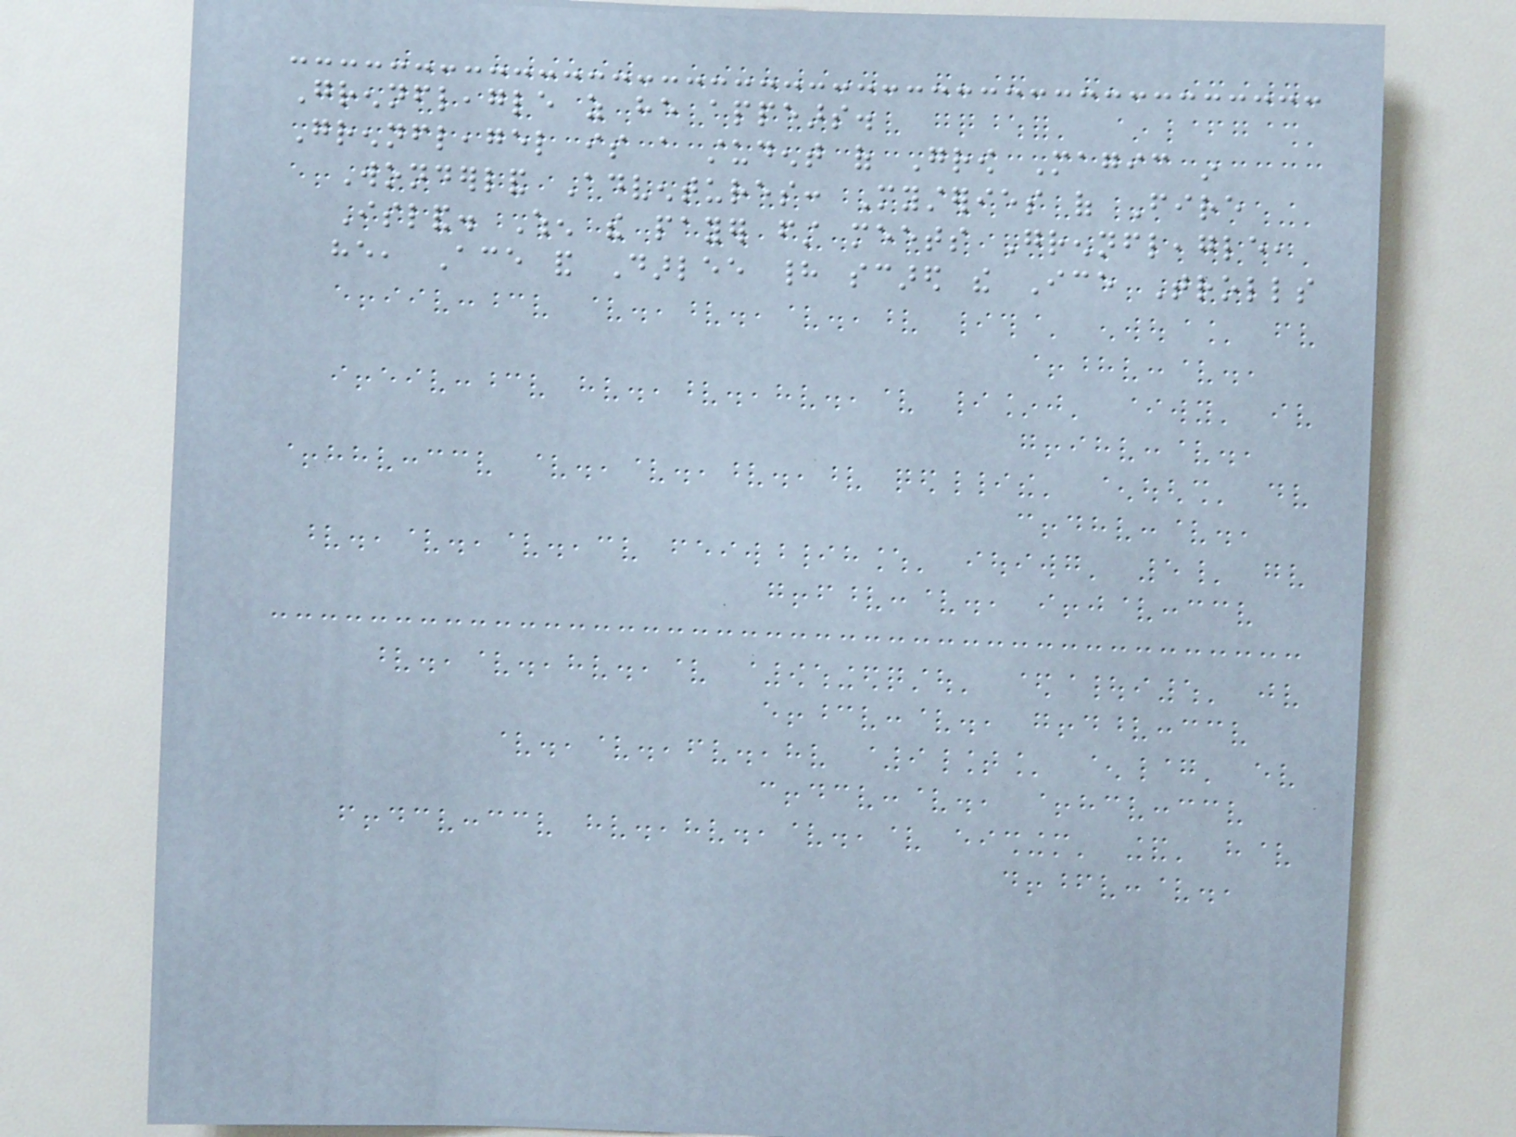Grennfleagle as he appears.
Grennfleagel is a student of Grow Magic in
Wonderland Adventures: Mysteries of Fire
Island. When the payer first meets Grennfleagle,
he, Ace and Darlee had scared the Ice Trolls
